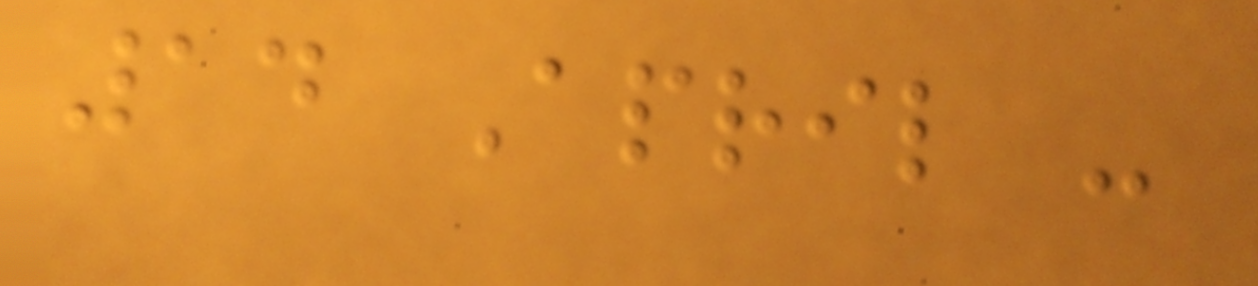14 April -
